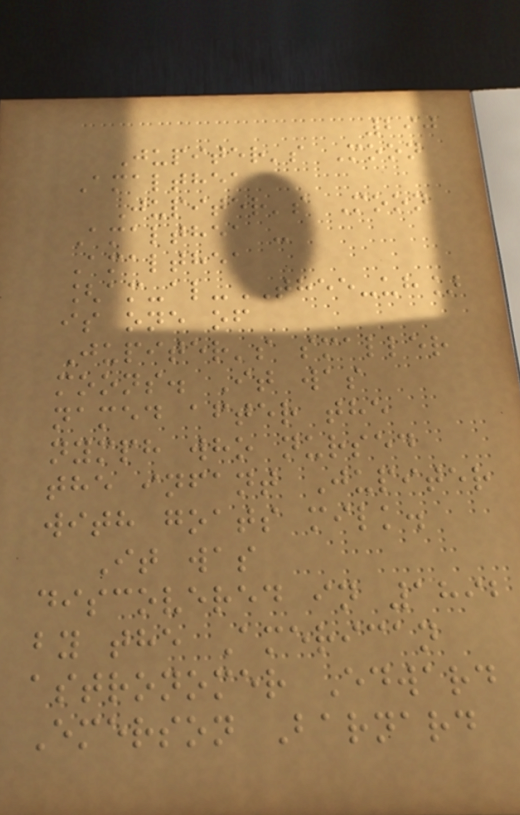290
Jupiter's Moon
Amalthea
Jupiter's Moon
Amalthea -
Amalthea
[am-al-THEE-uh]
is one of
Jupiter's smaller
moons. It was
named after the
nymph who nursed
the infant Jupiter
with goats milk.
It was
discovered in 1892
by the American
astronomer Edward
Emerson Barnard
